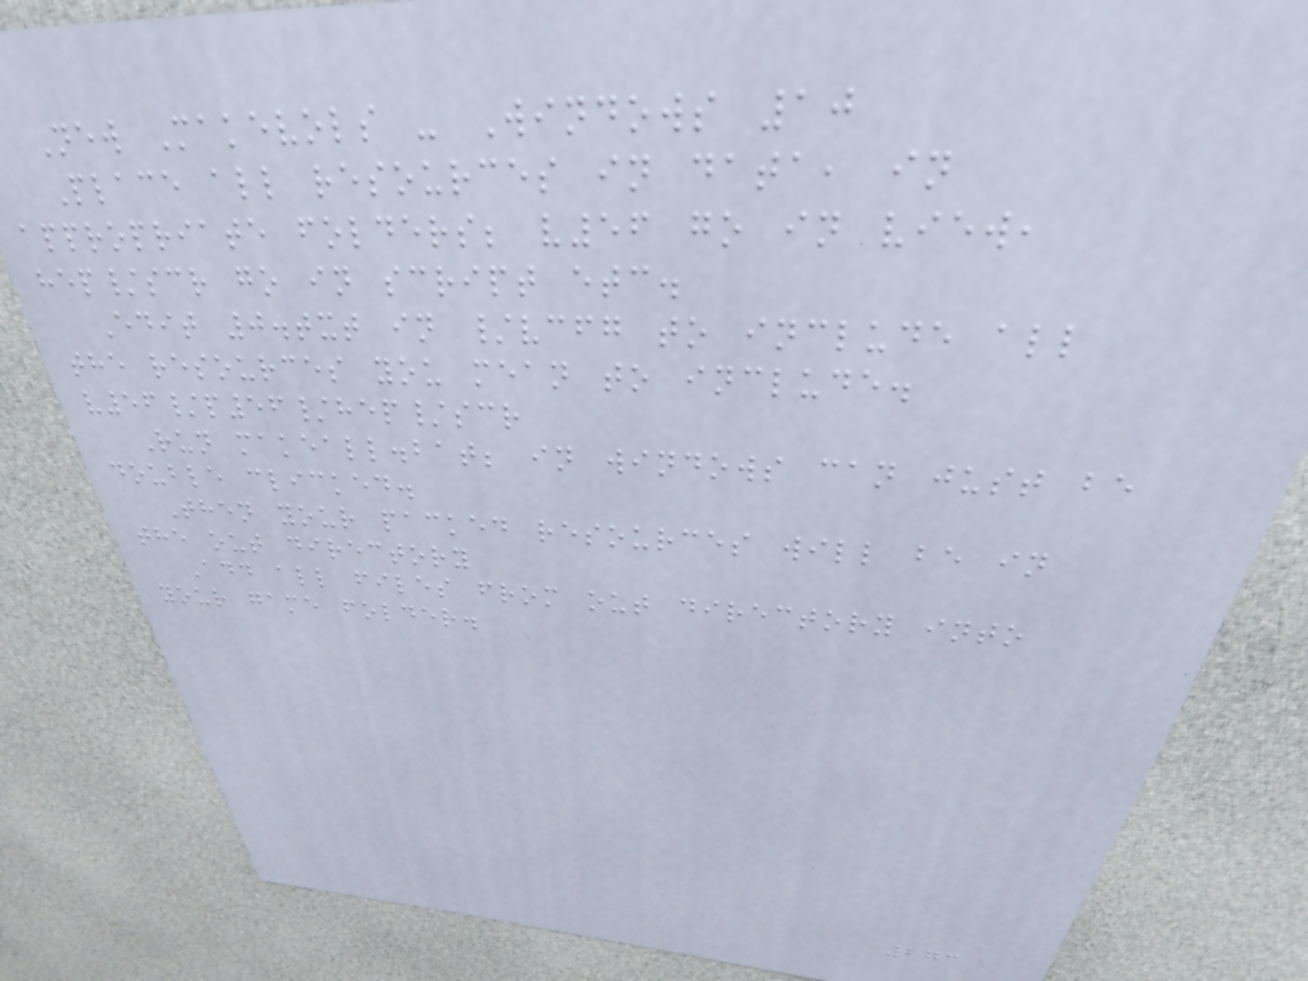New Makevols - Windows 10
Place all resources in data, in
appropriate folders; v56 go in view,
hep/scr go in script etc.
Edit 0.txt in /vcfg to include all
the resources you mean to include.
v56/p56/hep/scr
Run makeall.bat; in windows can just be
double clicked.
Then your packed resources will be in
the out directory
Add all files from out directory into
your game folder.
273
